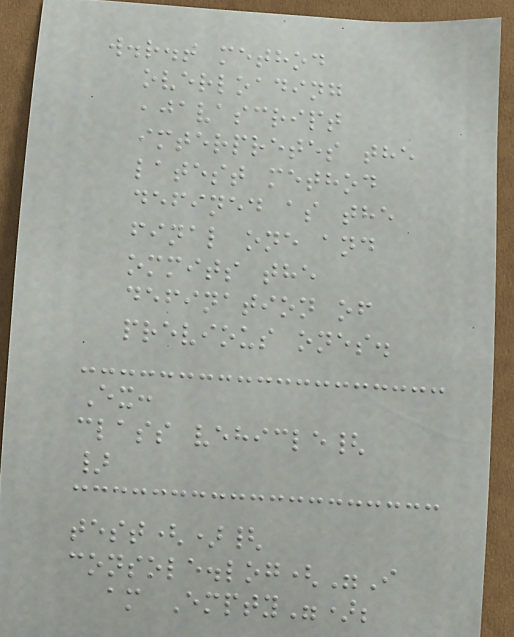w.r.t method
overloading
,javascript
imterpretes the
latest method
defined as the
final one and
ommits the
defination of
previous ones.
Ex:
class vehicle{
}
test(){
console.log("I
am Empty");
